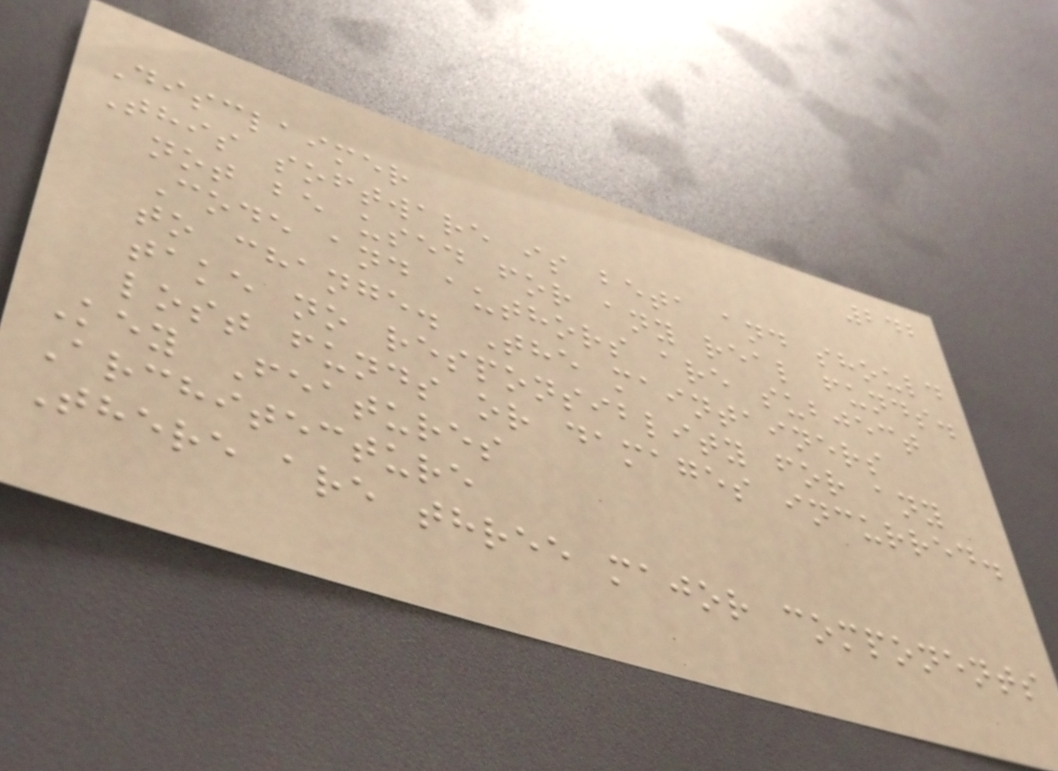242
Disclaimer
This software is beta and should
not be used for any real funds.
Code and authors are subject
to change. The maintainers
take no responsiblity for any
lost funds or damages incurred.
Key Features
Architecture
There are three major components
